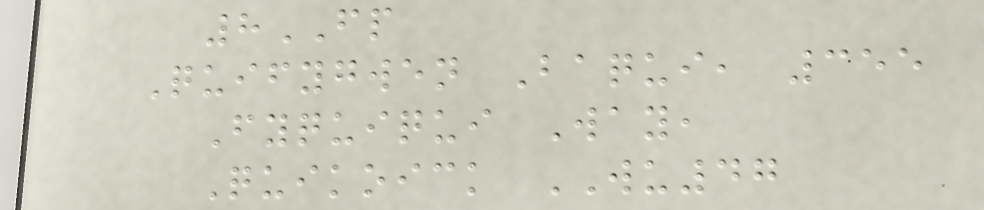8FP
Quifygwen Baqui, 355
Fyquiqui Way,
Quikoick WU47
